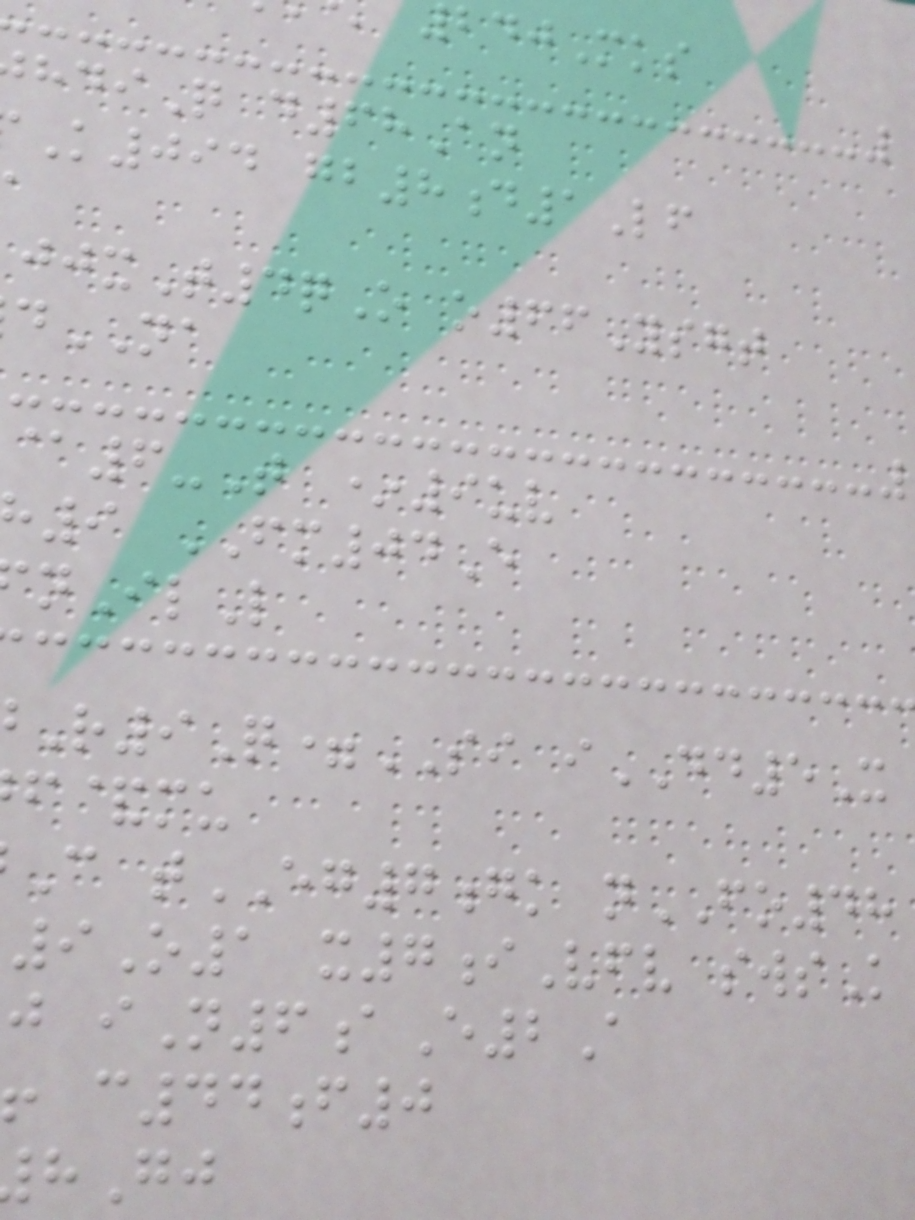Q d68An
K094 gb8d1Lf
jjxT4qO o66Ysgt
NA
@6-T *9uv
9 FM04E
nIlL
R9Q=SI iDD5X
f&mu
C tEG7gk nFO48
9O1 x7iVfv swsK
j iN6aE2A
c44f0
